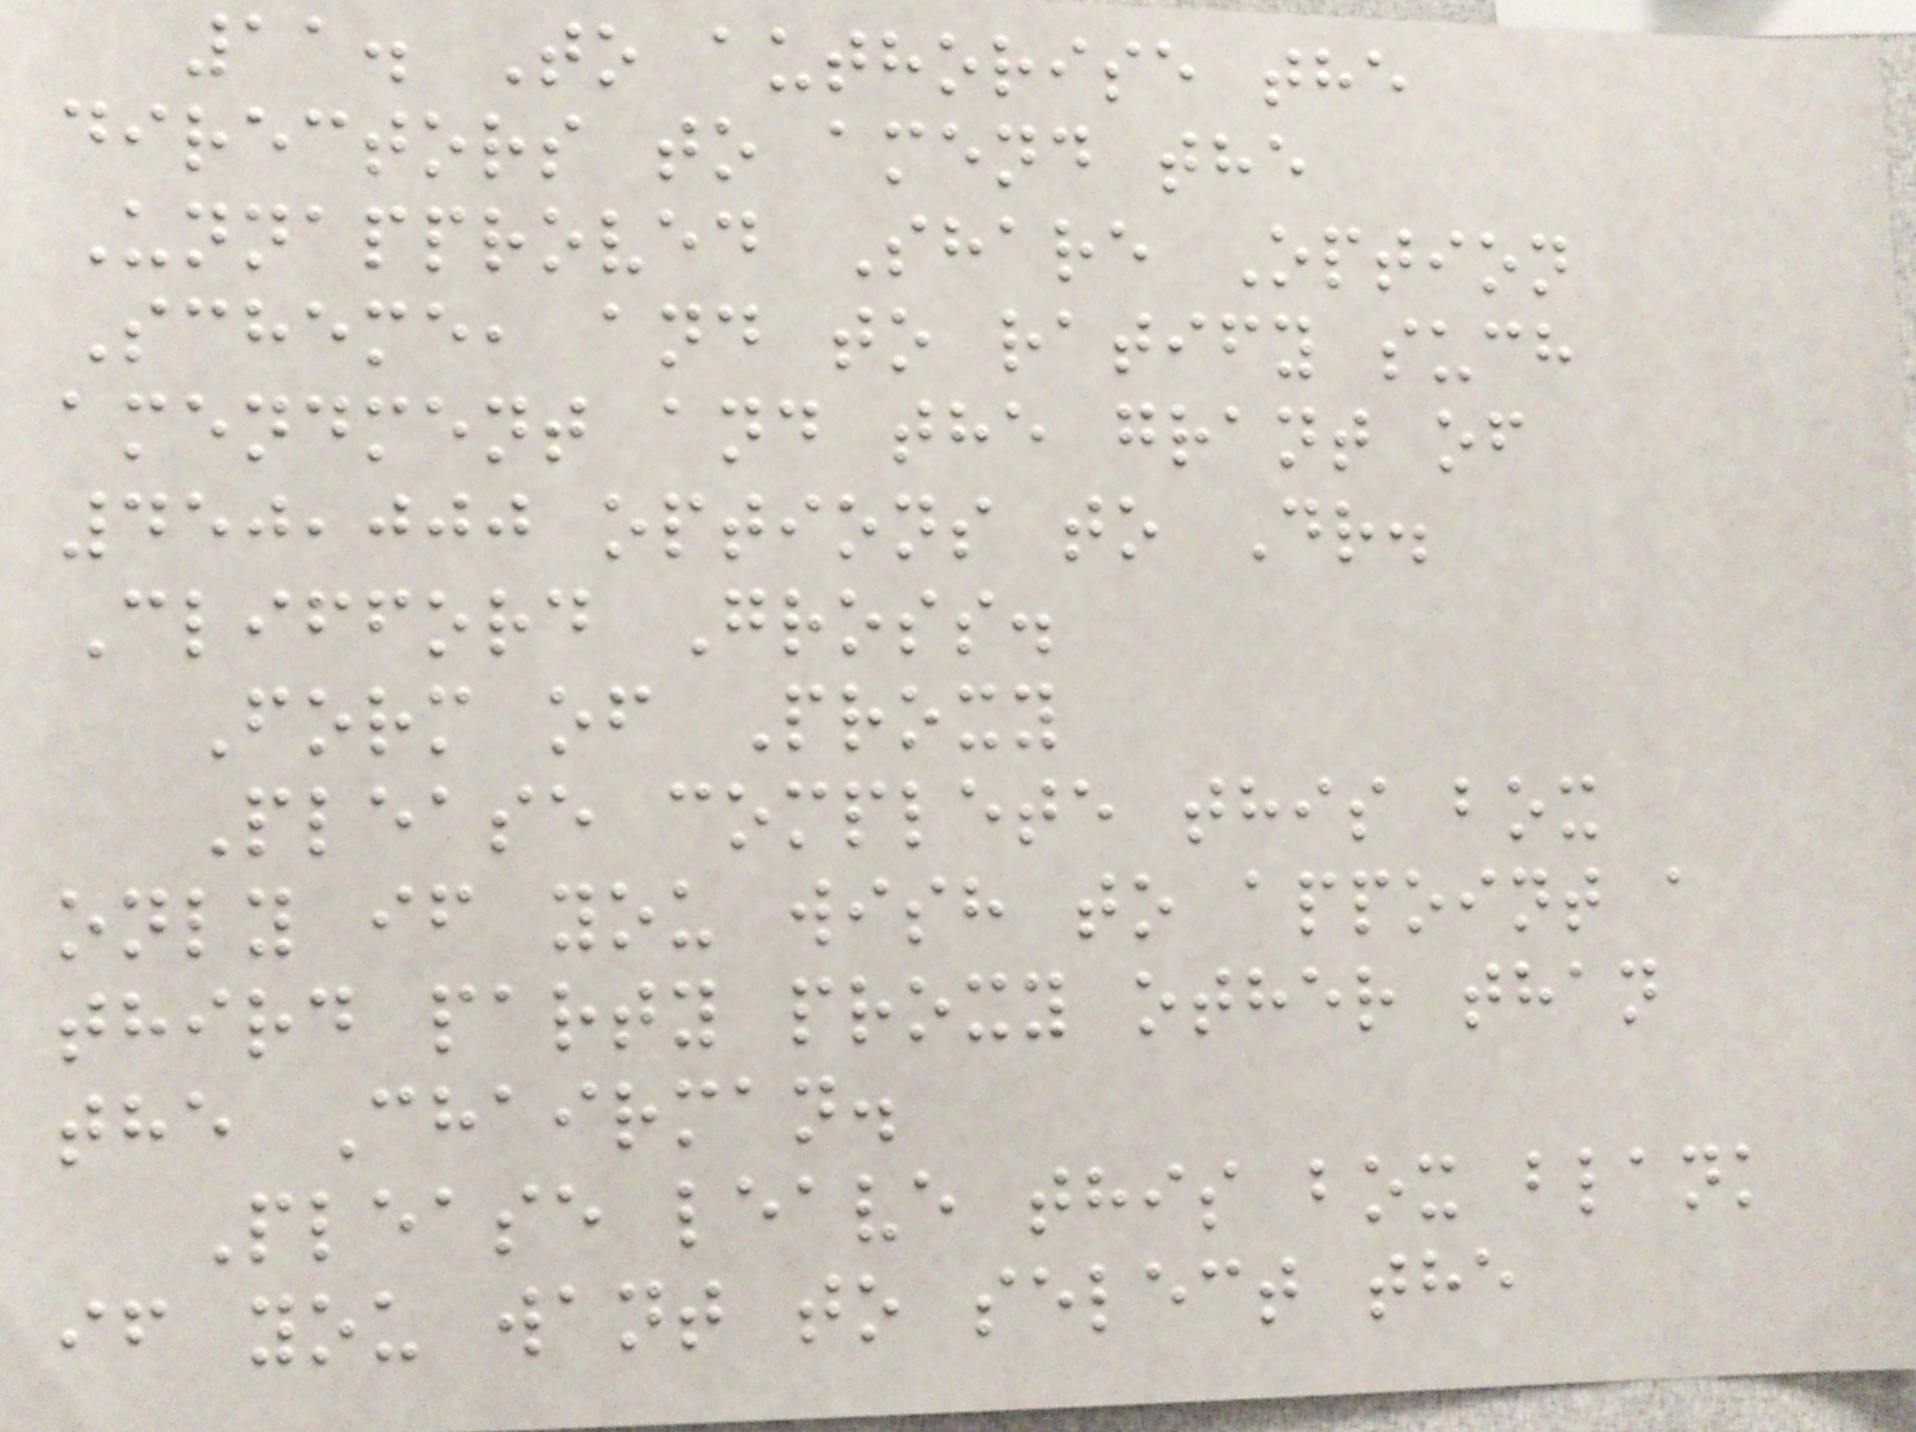11. To authorise the
directors to amend the
Unnapproved Share Option
Scheme, and to ratify such
amendment and the grant of
450,000 options to Dr.
Clifford Gross.
Form of Proxy
Please complete this box
only if you wish to appoint a
third party proxy other than
the Chairman.
Please leave this box blank
if you want to select the
